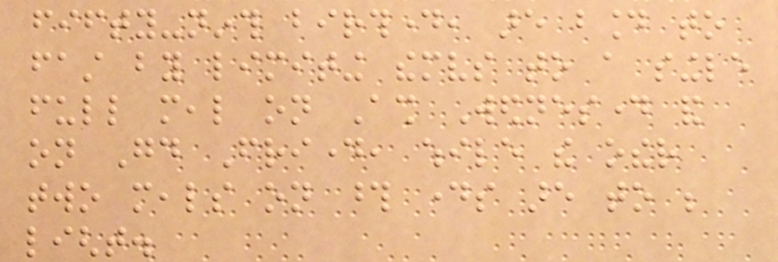fifty-ninth birthday, are bound to
fast by limiting themselves to a single
full meal on Ash Wednesday and
on Good Friday, while the other
two meals on those days are to be
light.
